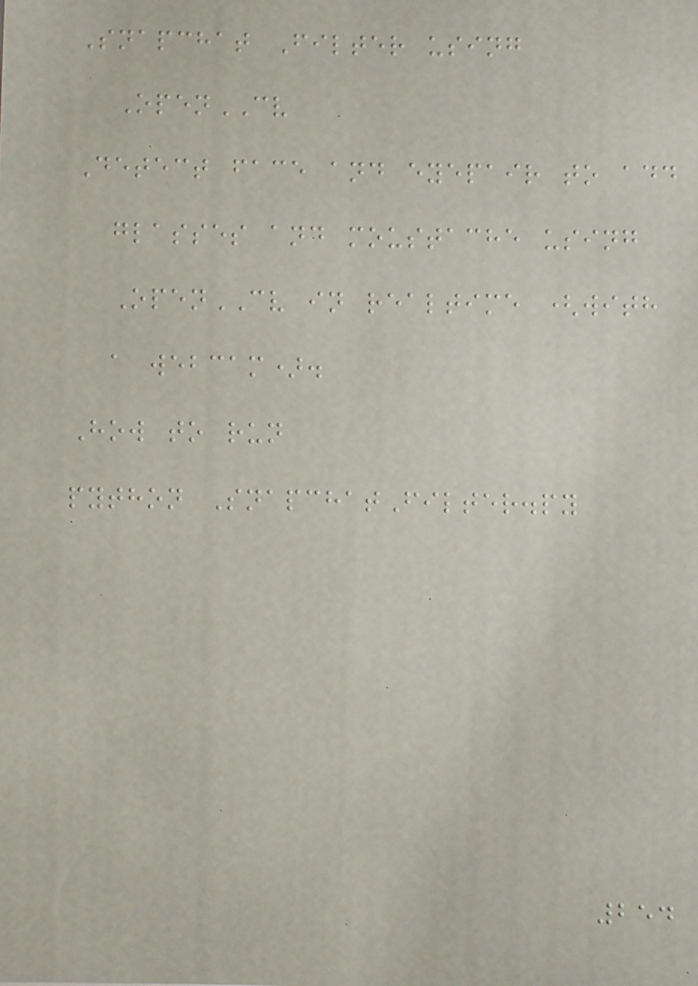Snapchat Filter using
OpenCV
Detect face and eyepair to add
glasses and moustache using
OpenCV in realtime (with
a webcam).
How to run
python SnapchatFilter.py
254
